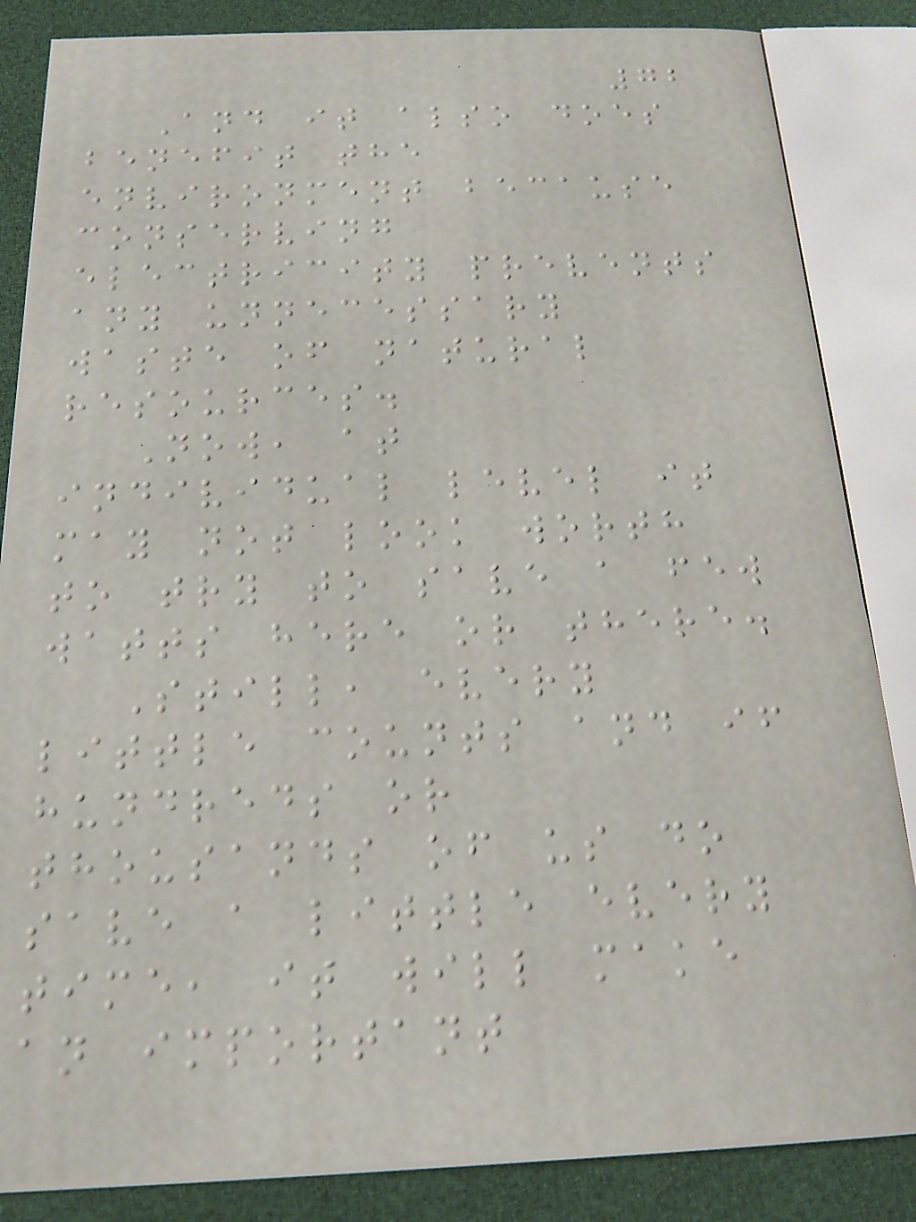72
And it also does
benefit the
environment because
conserving
electricity prevents
any unnecessary
waste of natural
resources.
Now, at
individual level it
may not look worth
to try to save a few
watts here or there.
Still, every
little counts and if
hundreds or
thousands of us do
save a little every
time, it will make
an important
